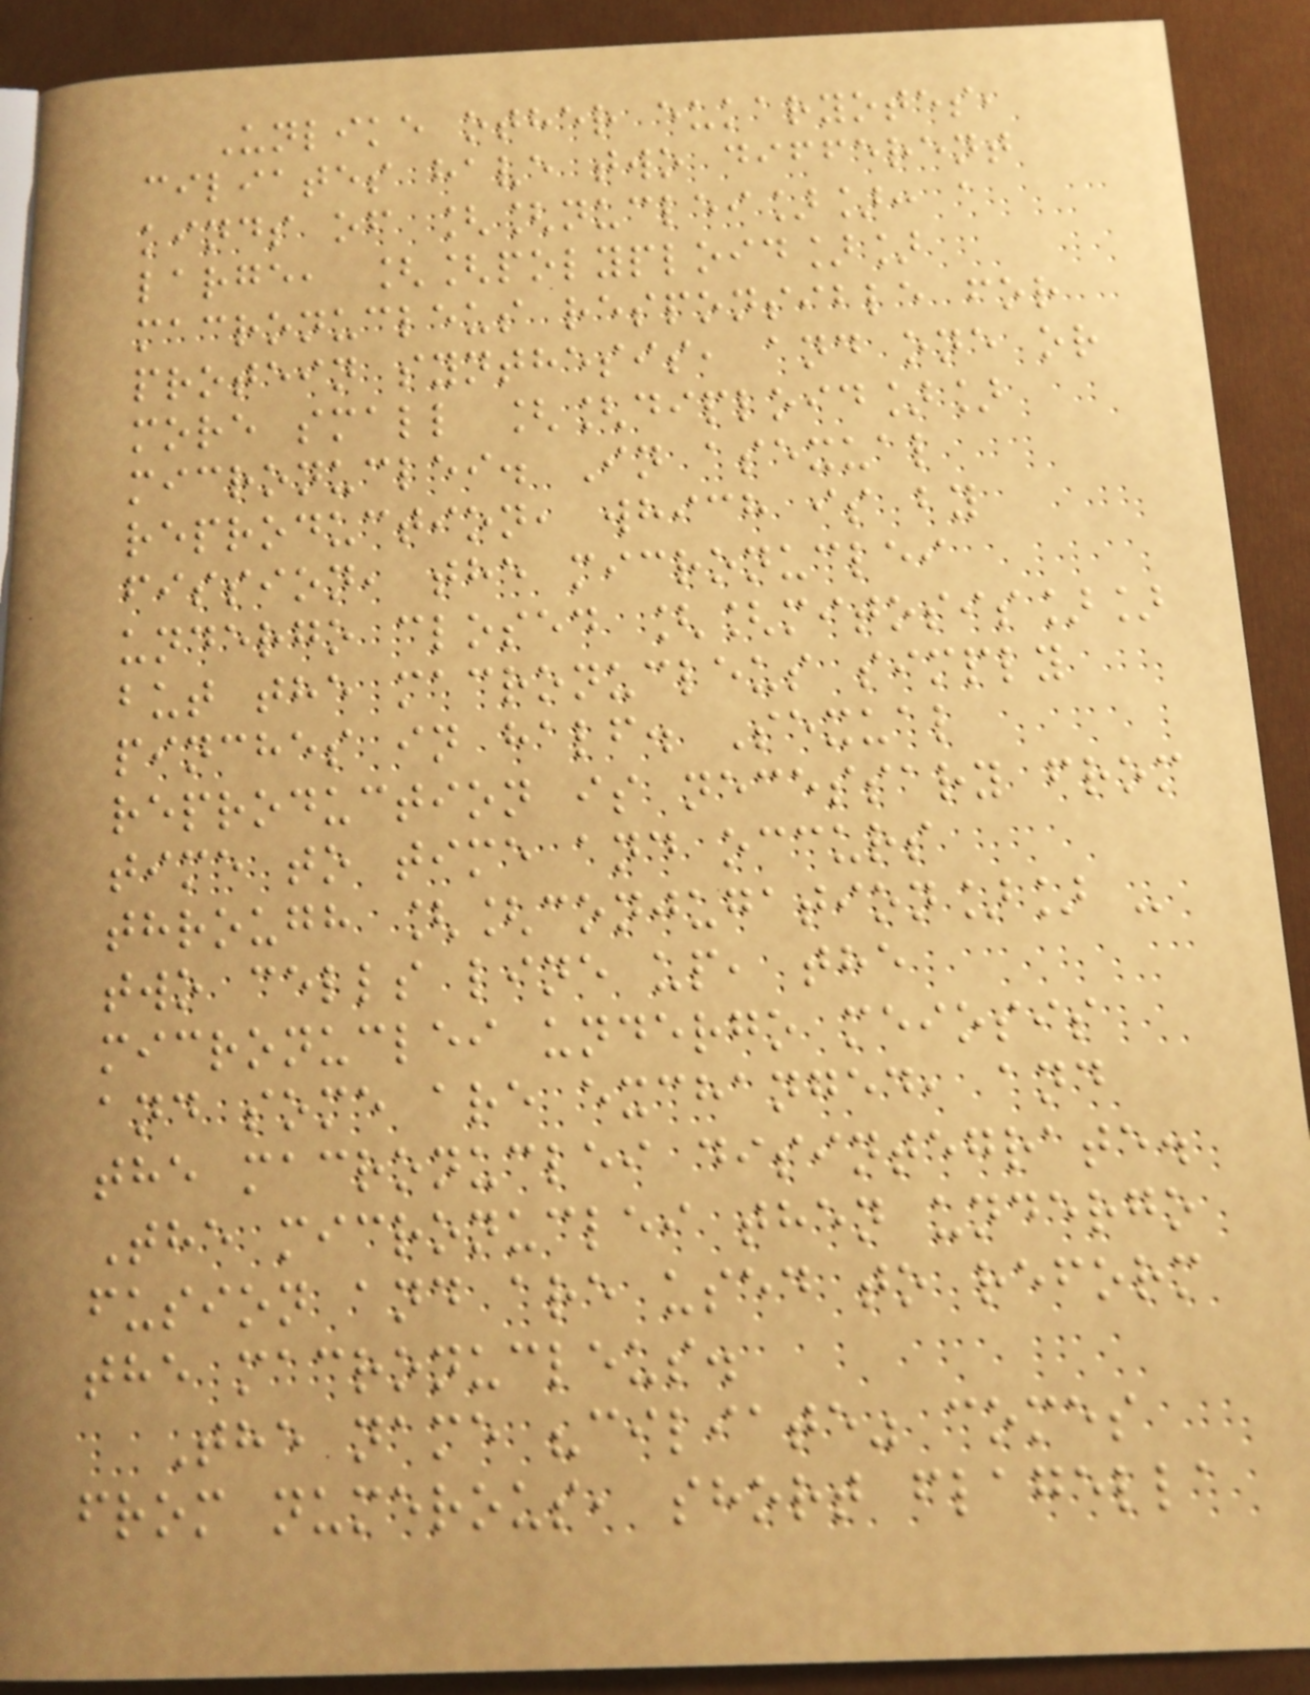Unlike other eukaryotes,
ciliates have two different
kinds of [[nuclei]]: a
large, [[polyploid]]
macronucleus responsible for
protein synthesis, and one or
more small [[diploid]]
micronuclei. In asexual
reproduction, which is by
fission, the micronuclei
undergo closed [[mitosis]]
but the macronucleus simply
pinches in half. Sexual
reproduction is necessary from
time to time and occurs
through [[conjugation]] -
two cells line up, the
micronuclei undergo meiosis
and some are exchanged, and
the macronuclei disintegrate.
The micronuclei then undergo
fusion and are used to reform
the macronucleus.
The name "ciliate" comes
from numerous, short flagella
